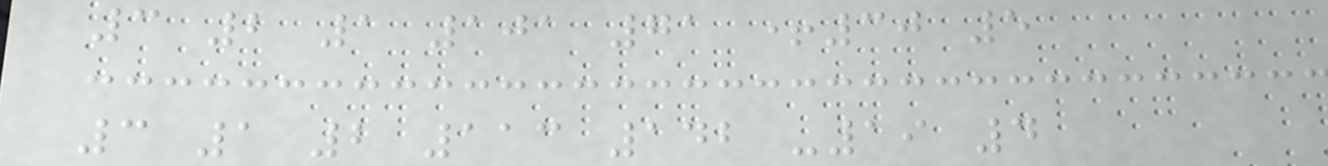3 2 1 101 71 +30 5
3 1 2 113 142 -19 4
